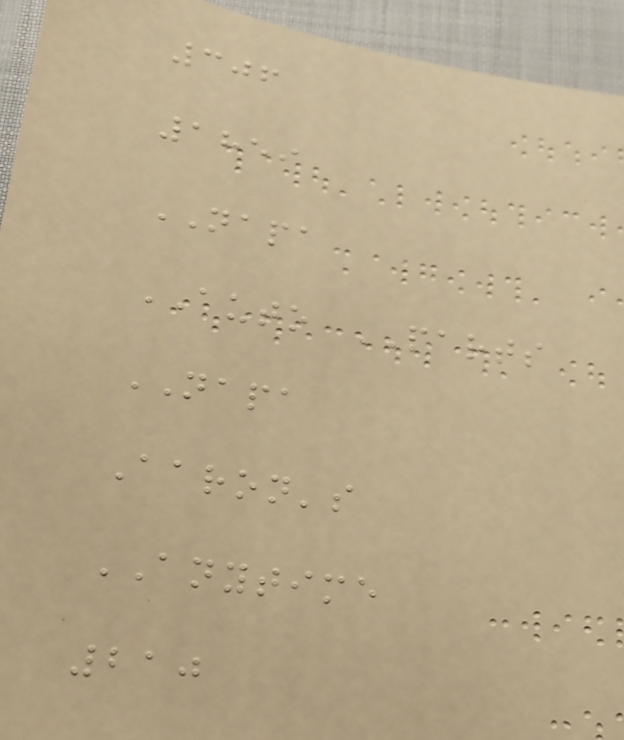306
1859
NAPA
AUTO PARTS
NAPA
Aaron's
ANYTIME
210
